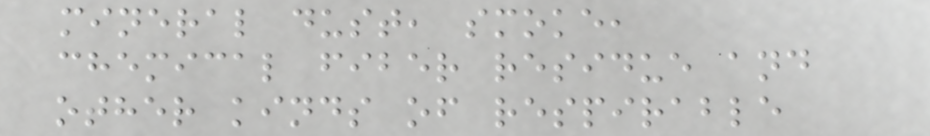mineral dust, smoke,
chemical fiber residue and
other kinds of respirable
